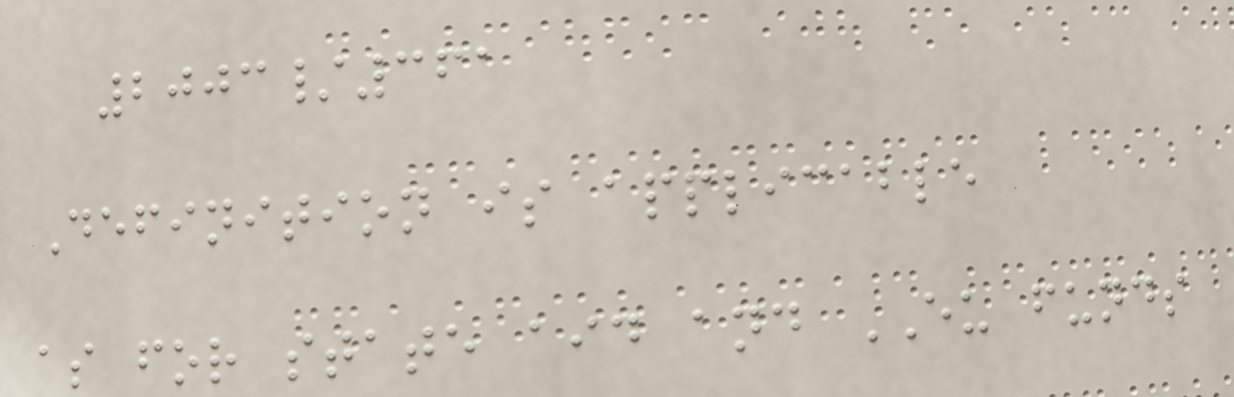2003/361
Definition is applicable
as for state aid and EU funds
